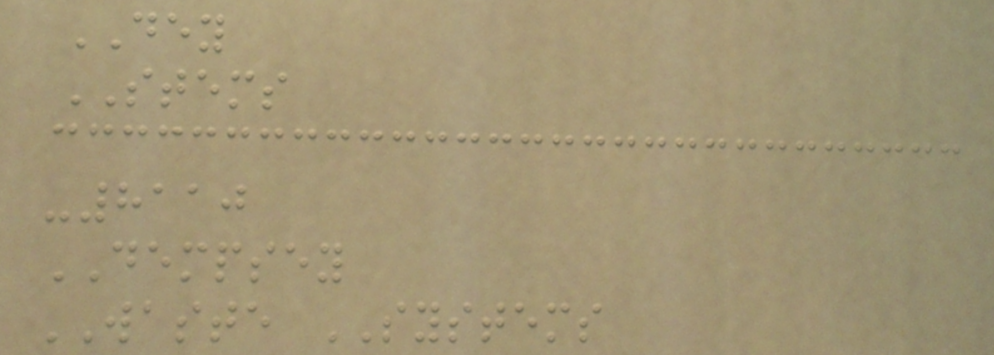DEY
STEMS
-8110
DEMPSEY
WASTE SYSTEMS
